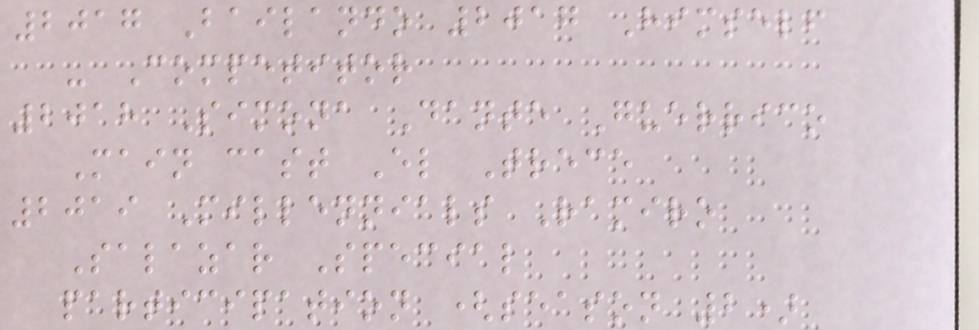2017 Bailando 2017 Himself
- Competitor
2018 Simona Dante Guerrico
Main cast El Trece
2019 Millennials Ramiro
Salazar Special
participation (season 2)
